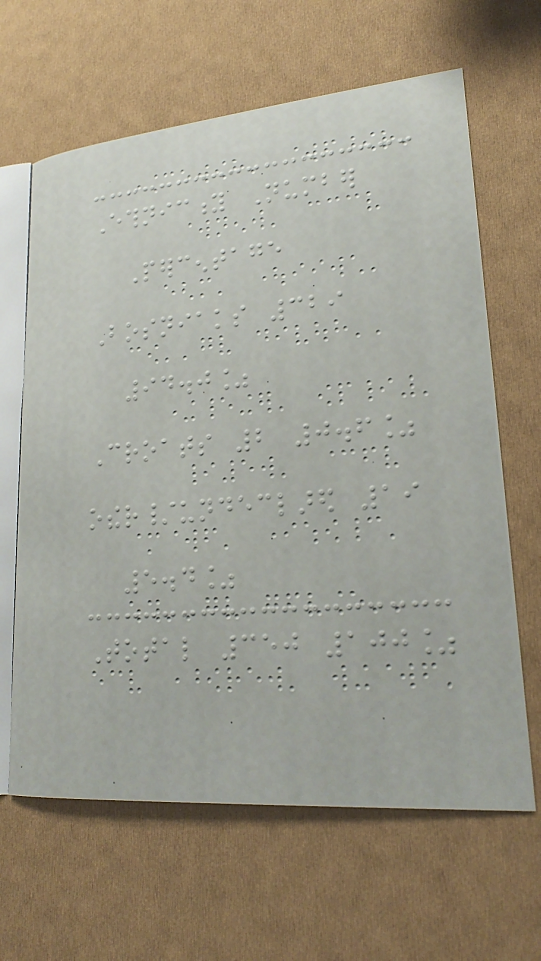Ethnicity Number
Percentage
Bosniaks 329
94.0%
Croats 2 0.6%
other/undeclared 19
5.4%
Total 350 100%
